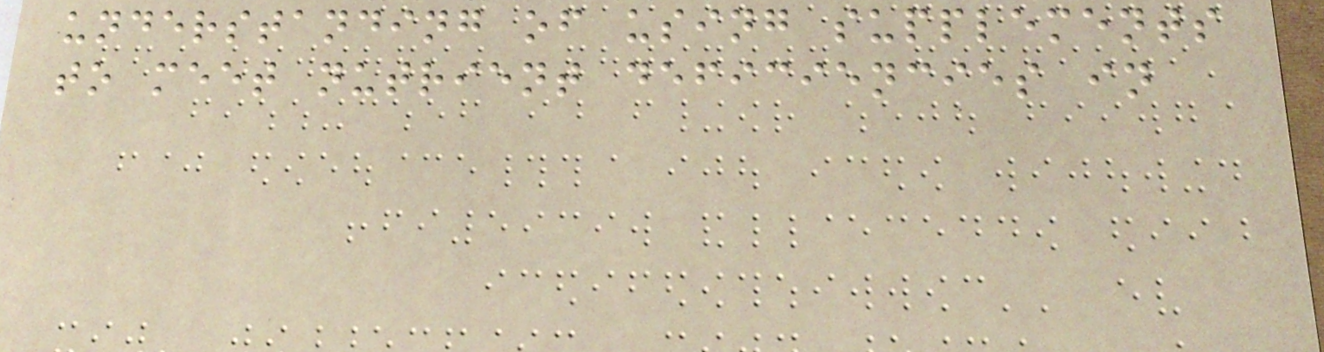understanding of using supplements
to meet nutrient deficiencies in
